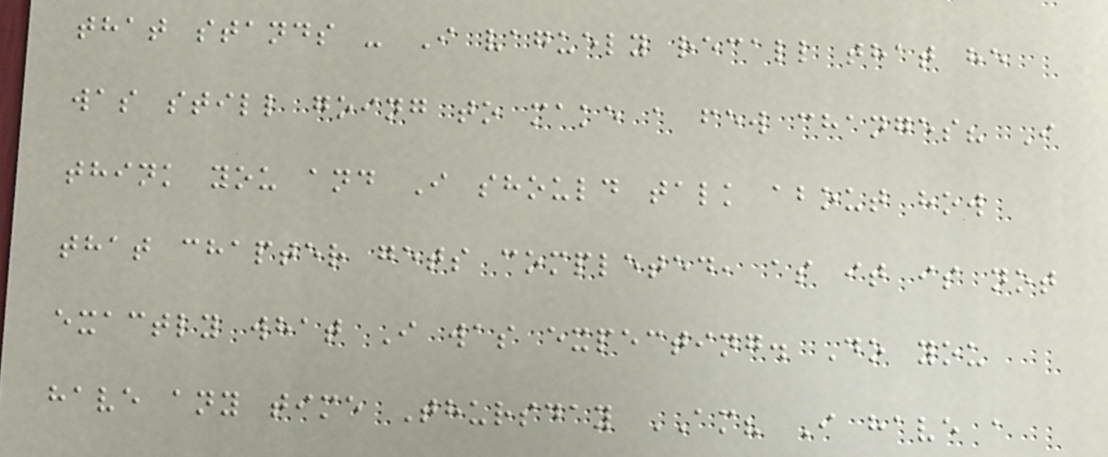that stands - I vaguely recall that he
was still going to make a few changes? I
think you and I should talk about how
that chapter gets completed, as it is not
exactly what I was expecting. Do you
have any time Thursday AM? I have a
